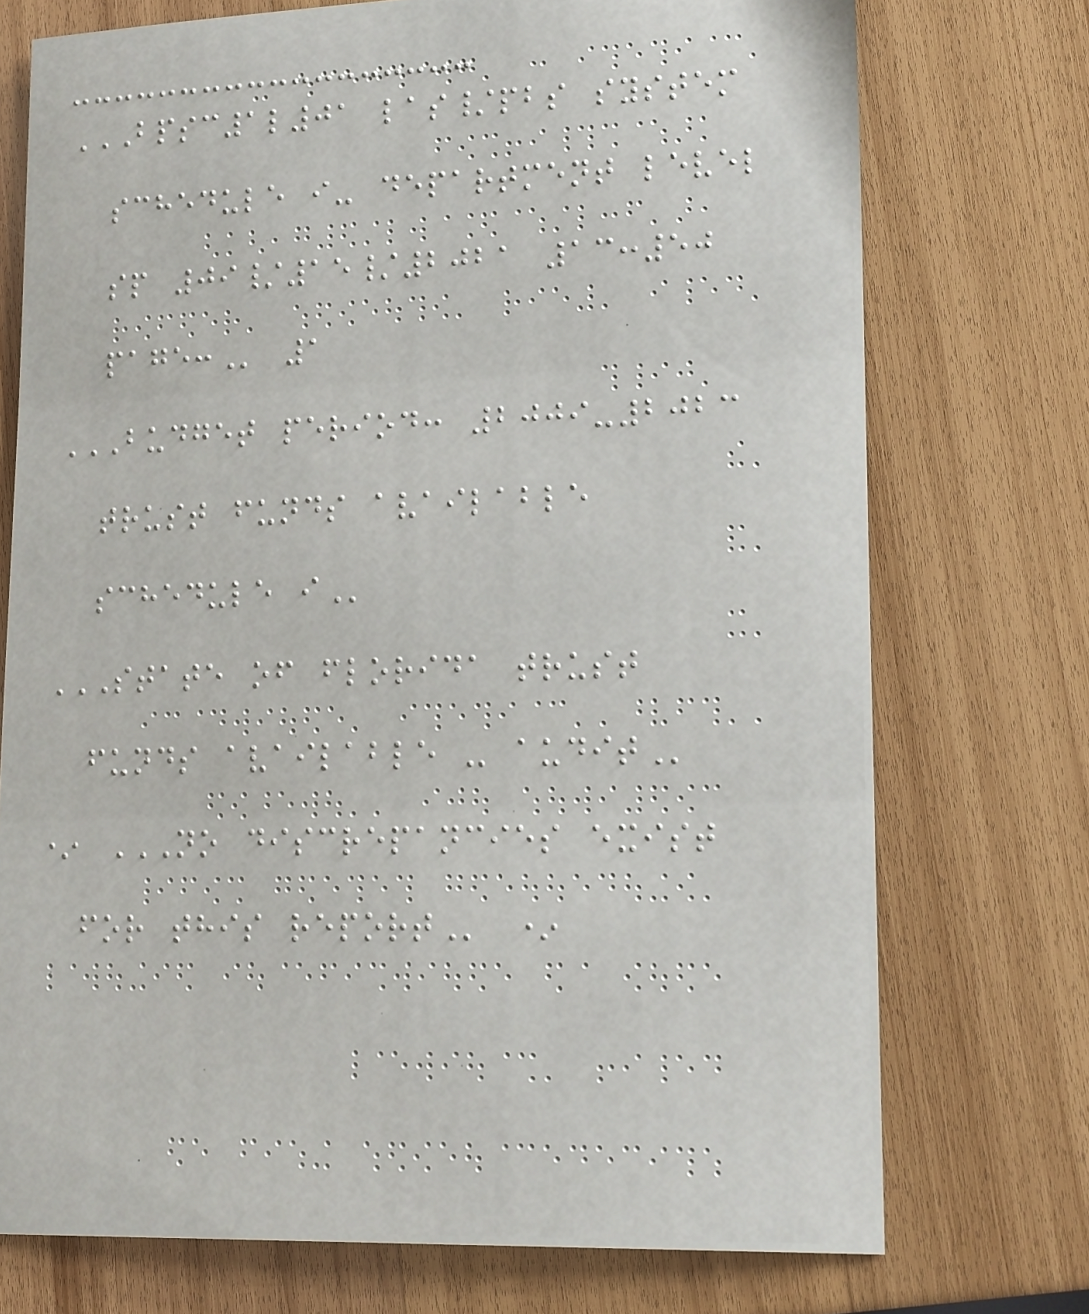BPSC1L01 LAS/PBS SYSTEM
SCHEDULE I- DEPARTMENT LEVEL
SP 09/15/2021 13:50
PAGE: 1
BUDGET PERIOD: 2009-2023
TRUST FUNDS AVAILABLE
SCHEDULE I
STATE OF FLORIDA TRUST
FUNDS AVAILABLE - AUDIT
* NO DISCREPANCIES EXIST
FOR THIS REPORT *
